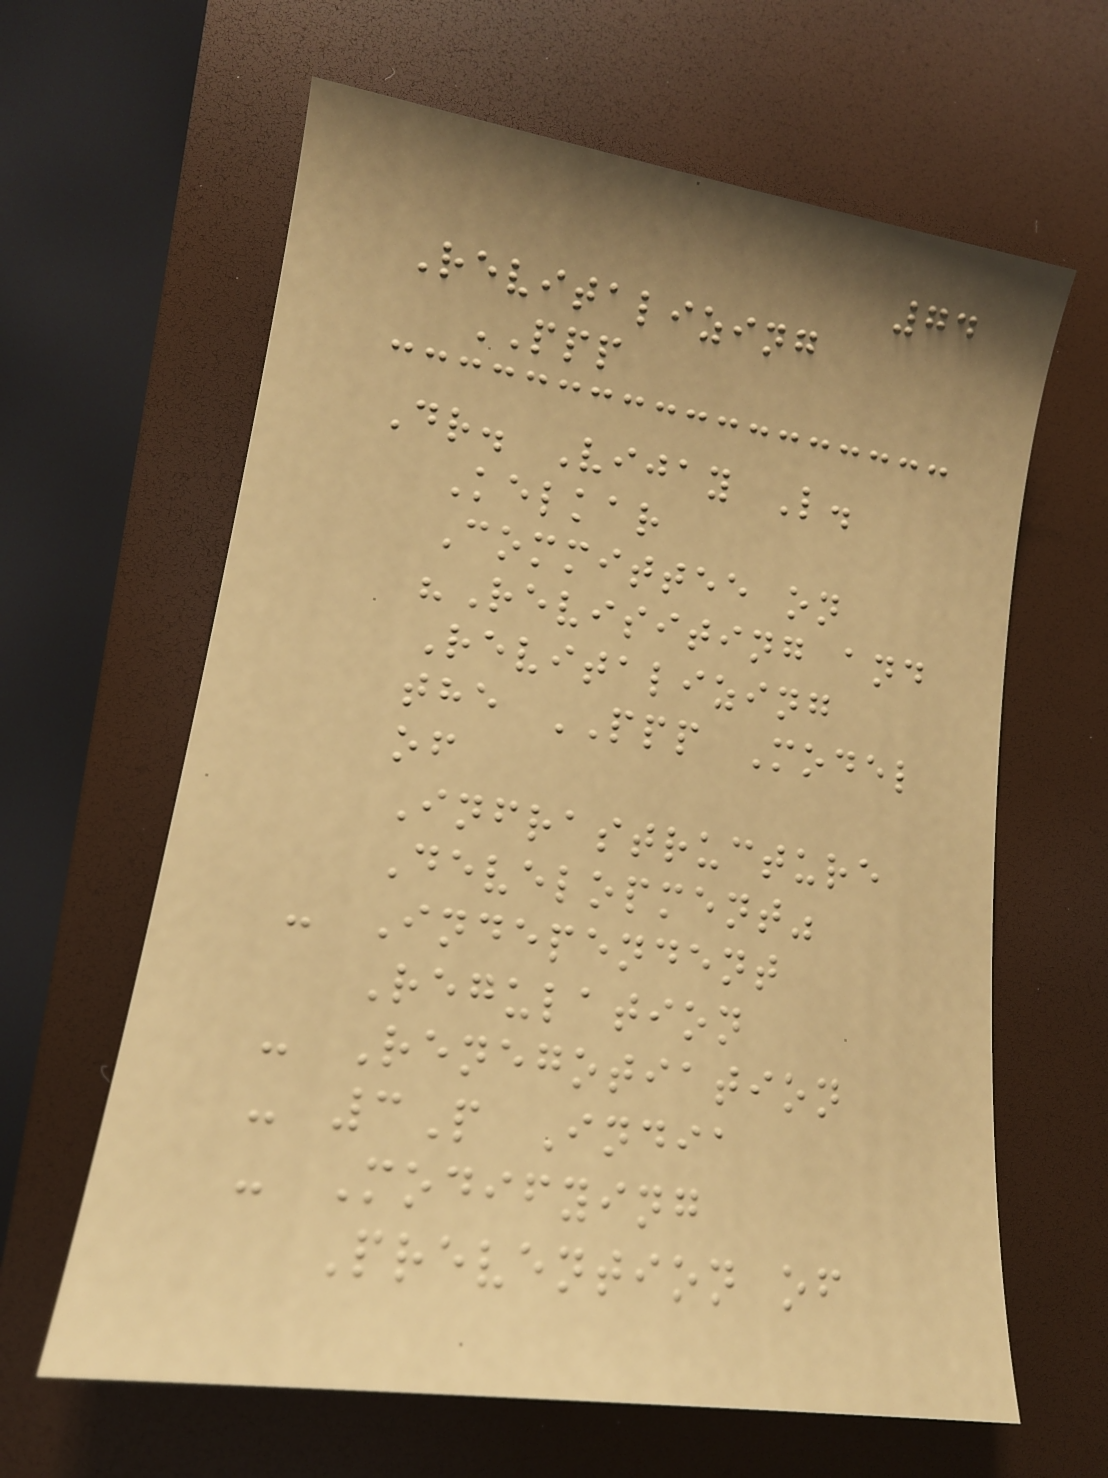74
Revitalizing
PPP
Dr. Vijay L.
Kelkar
Committee on
"Revisiting and
Revitalizing
the PPP Model
of
Infrastructure
Development"
- Independent
Regulation
- Renegotiation
- 3P India
- Modifying
Prevention of
